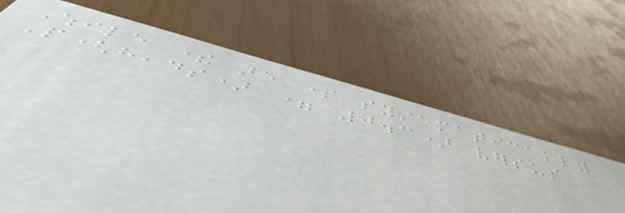While there are some systematically
P(heads) = 0.3) versus
